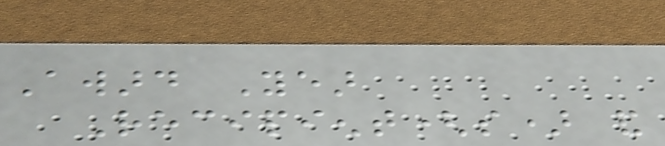Award Year
Recipient(s) and
